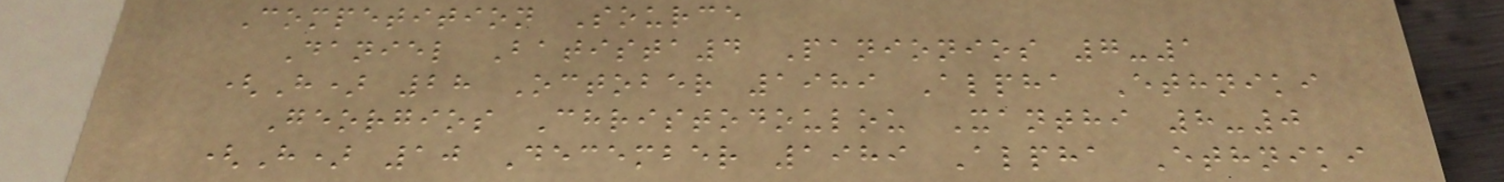Competition Source
Daniel Batista4 Panionios 7-1
(H) 28 October 1989 Alpha Ethniki
Georgios Christodoulou Xanthi 8-0
(H) 10 December 1989 Alpha Ethniki
